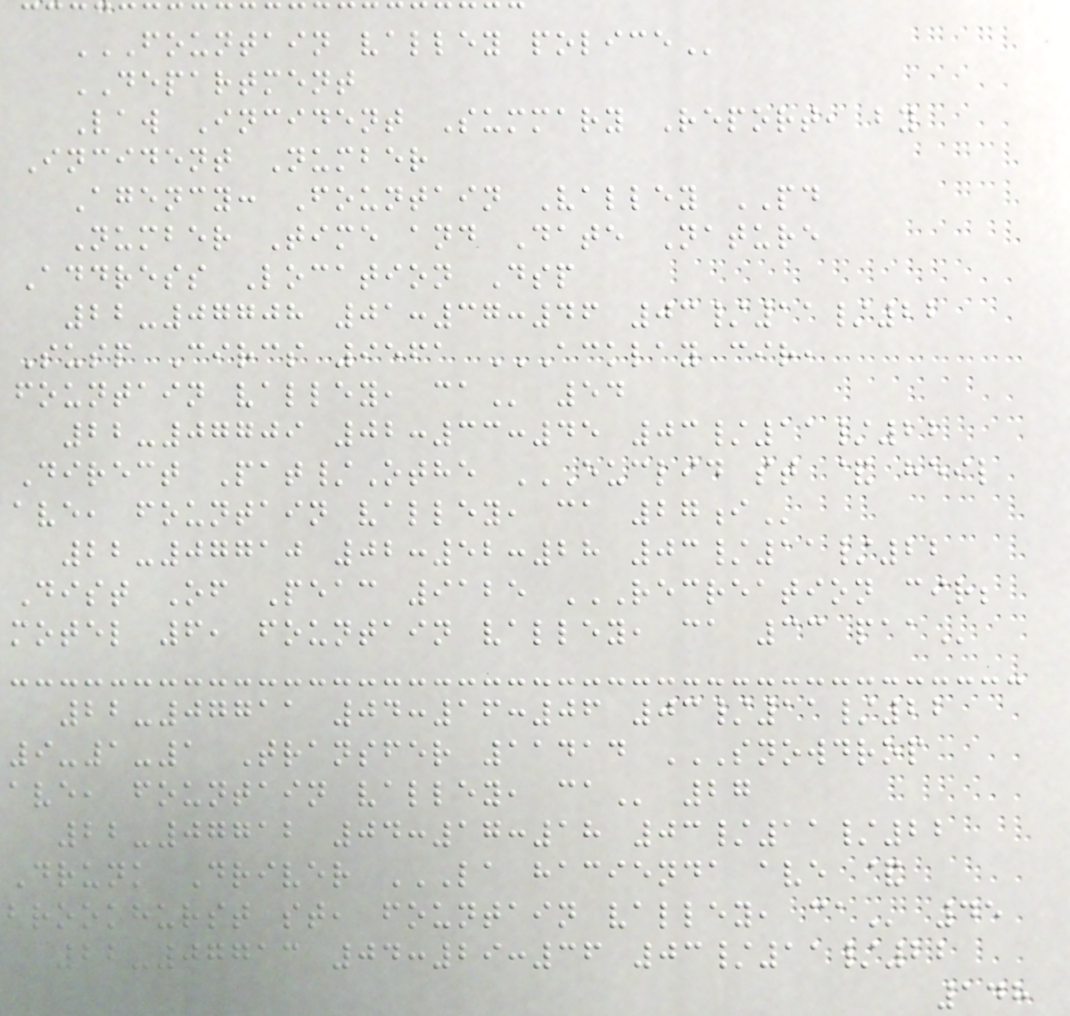FOUNTAIN VALLEY POLICE
DEPARTMENT
Law Incident Summary Report, by
Incident Number
Agency: Fountain Valley PD
Number Time and Date Nature
Address Location Dsp
22-07708 01:37:46 03/11/22
Susp Circs 9561 ACKLAY CIR,
FOUNTAIN VALLEY, CA 54
22-07709 02:33:45 03/11/22
Direct Pat/Othe EUCLID ST & HEIL
AVE, FOUNTAIN VALLEY, CA 27I
22-07710 02:52:28 03/11/22
Dist Of Peac 9125 RECREATION CIR;
MOTEL 6, FOUNTAIN VALLEY, CA 33 PAA
22-07711 04:16:06 03/11/22
9-1-1 Transfer 11414 SNOWDROP
AVE, FOUNTAIN VALLEY, CA 27
22-07712 04:17:18 03/11/22
Drunk Driver LA HACIENDA AVE &
BROOKHURST ST, FOUNTAIN VALLEY, CA 45
22-07713 04:29:36 03/11/22
148
